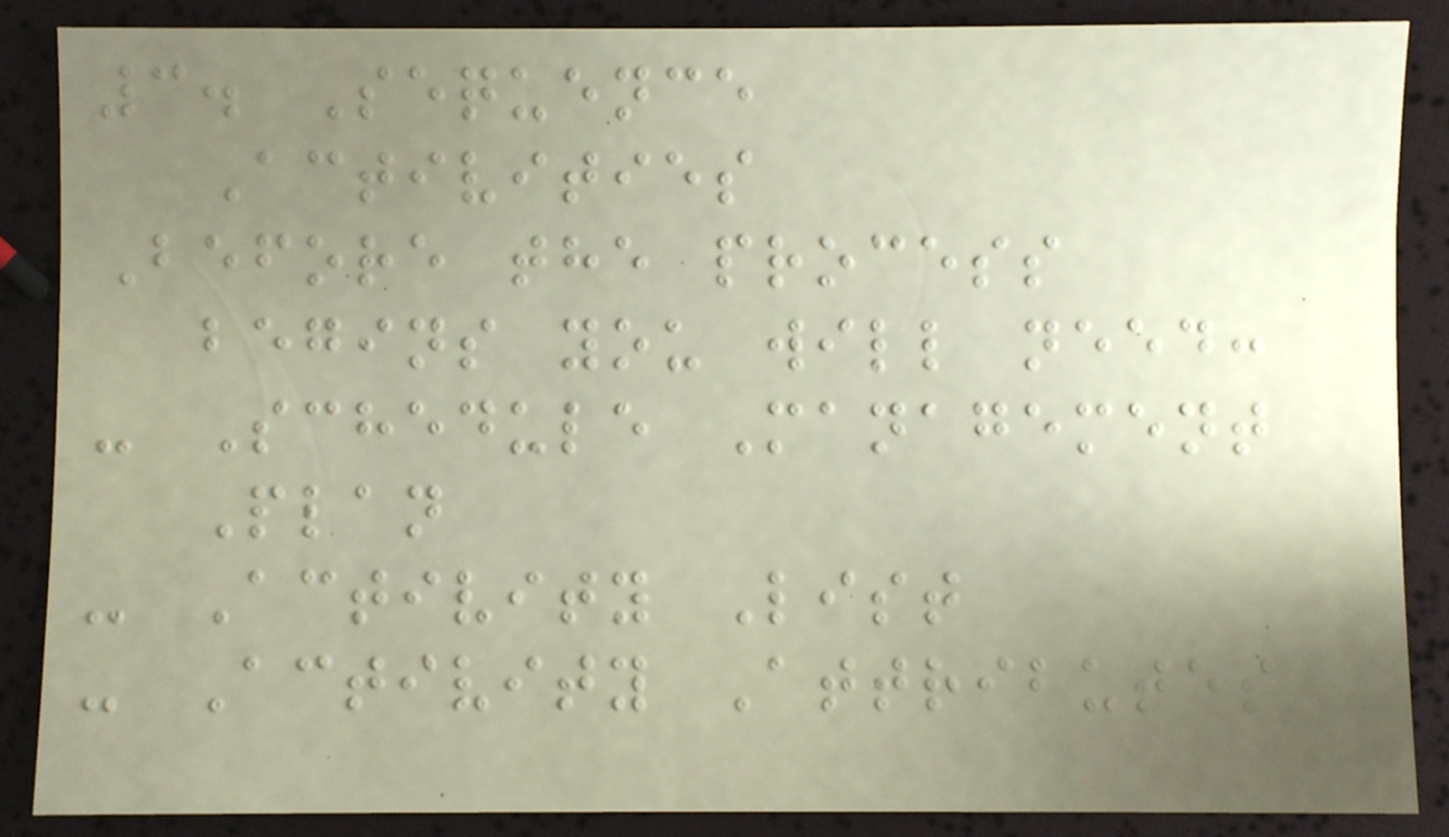3. Sequence
Activities
Before the process
begins you will need:
- Schedule Management
Plan
- Activity List
- Activity Attributes
